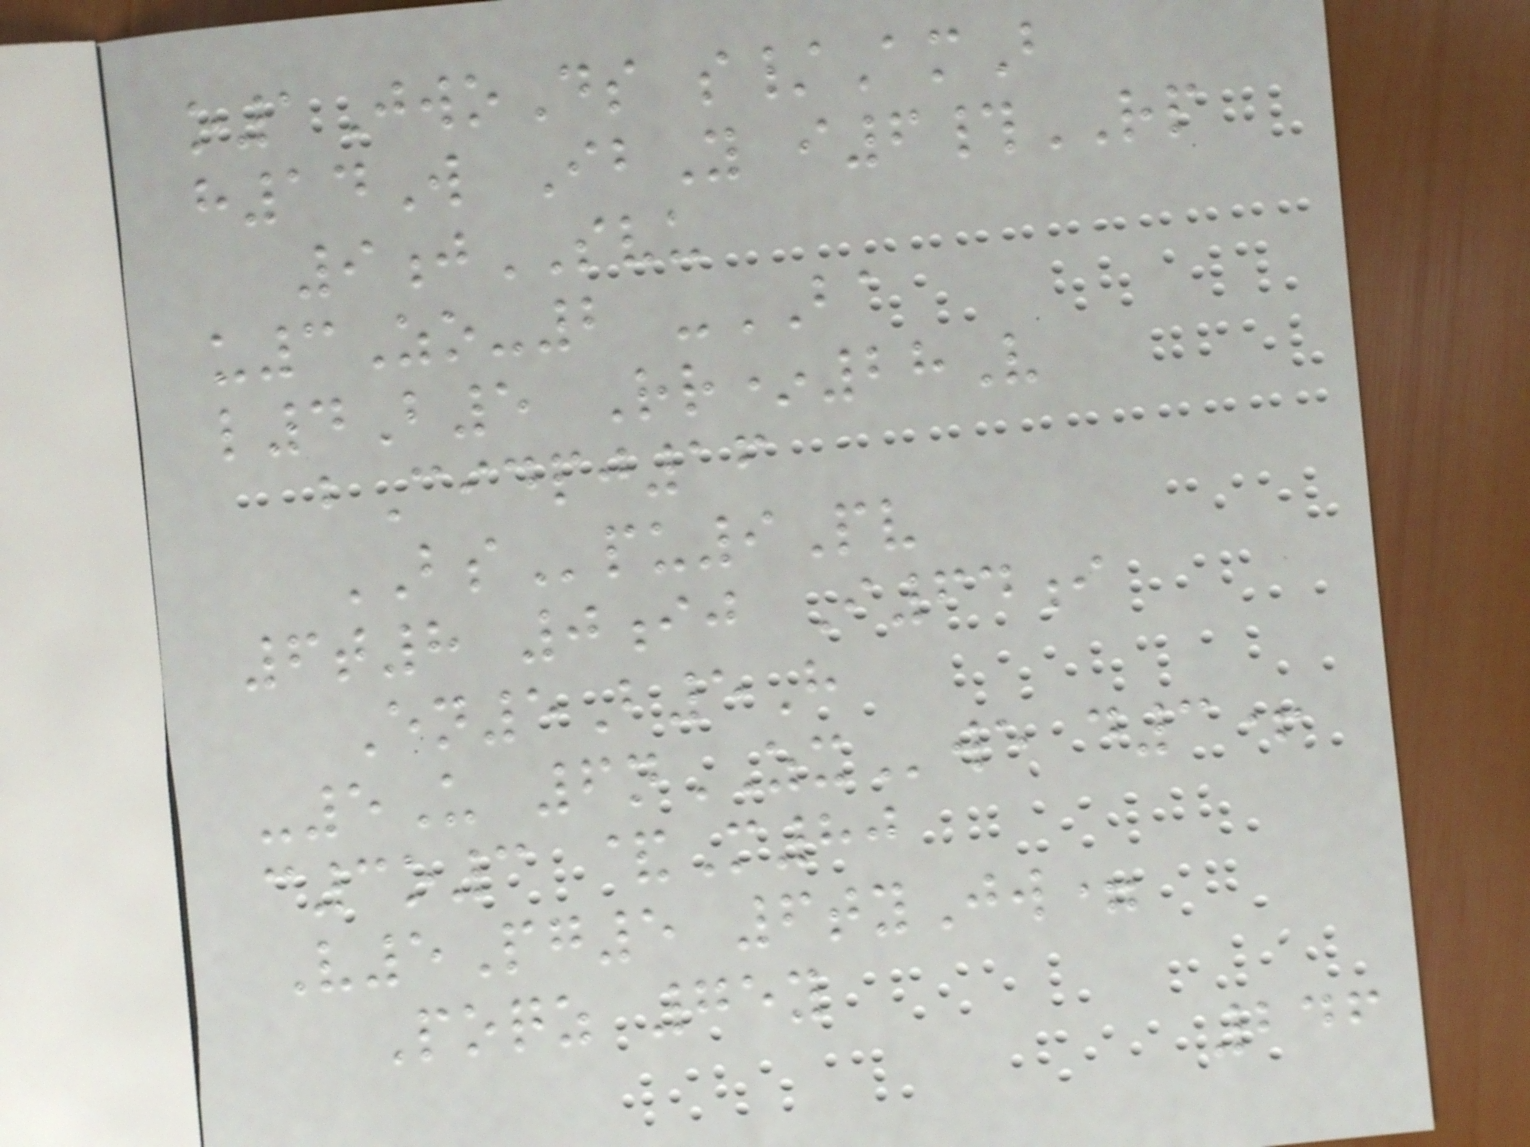o1JwoDs s/AmB
h14W IbY i6#RP
9jSVU
u3Zo-2 -BA
l4B5 Rr*28V
bCidpj16
BSpu9Pv
6t8 0ij I64i
En5B5H
-5U 6nZXwe d3+
c3o3 &M80
V5Pg5 6tyJw=
Poqz 75y
246
